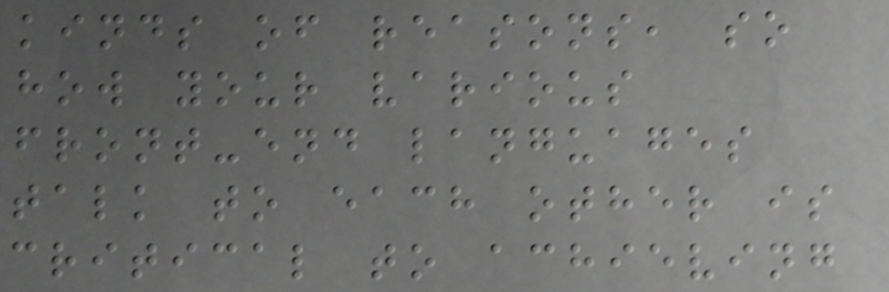kinds of reasons, so
how your various
front-end languages
talk to each other is
critical to achieving
